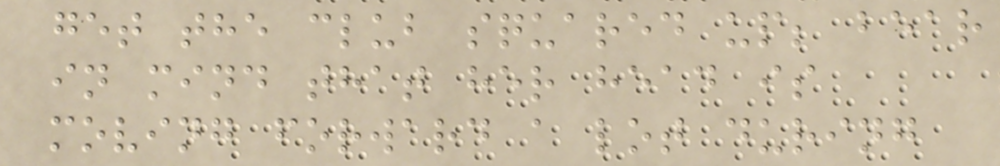get the club squared up; bear
in mind that her head is
moving forward a lot during
